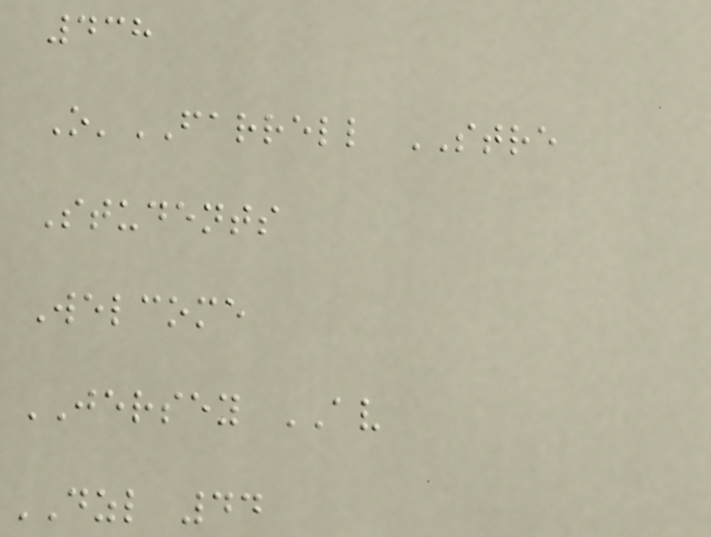438
O'FARRELL STRE
Students
Welcome
JERSEY AV
DZL 44
